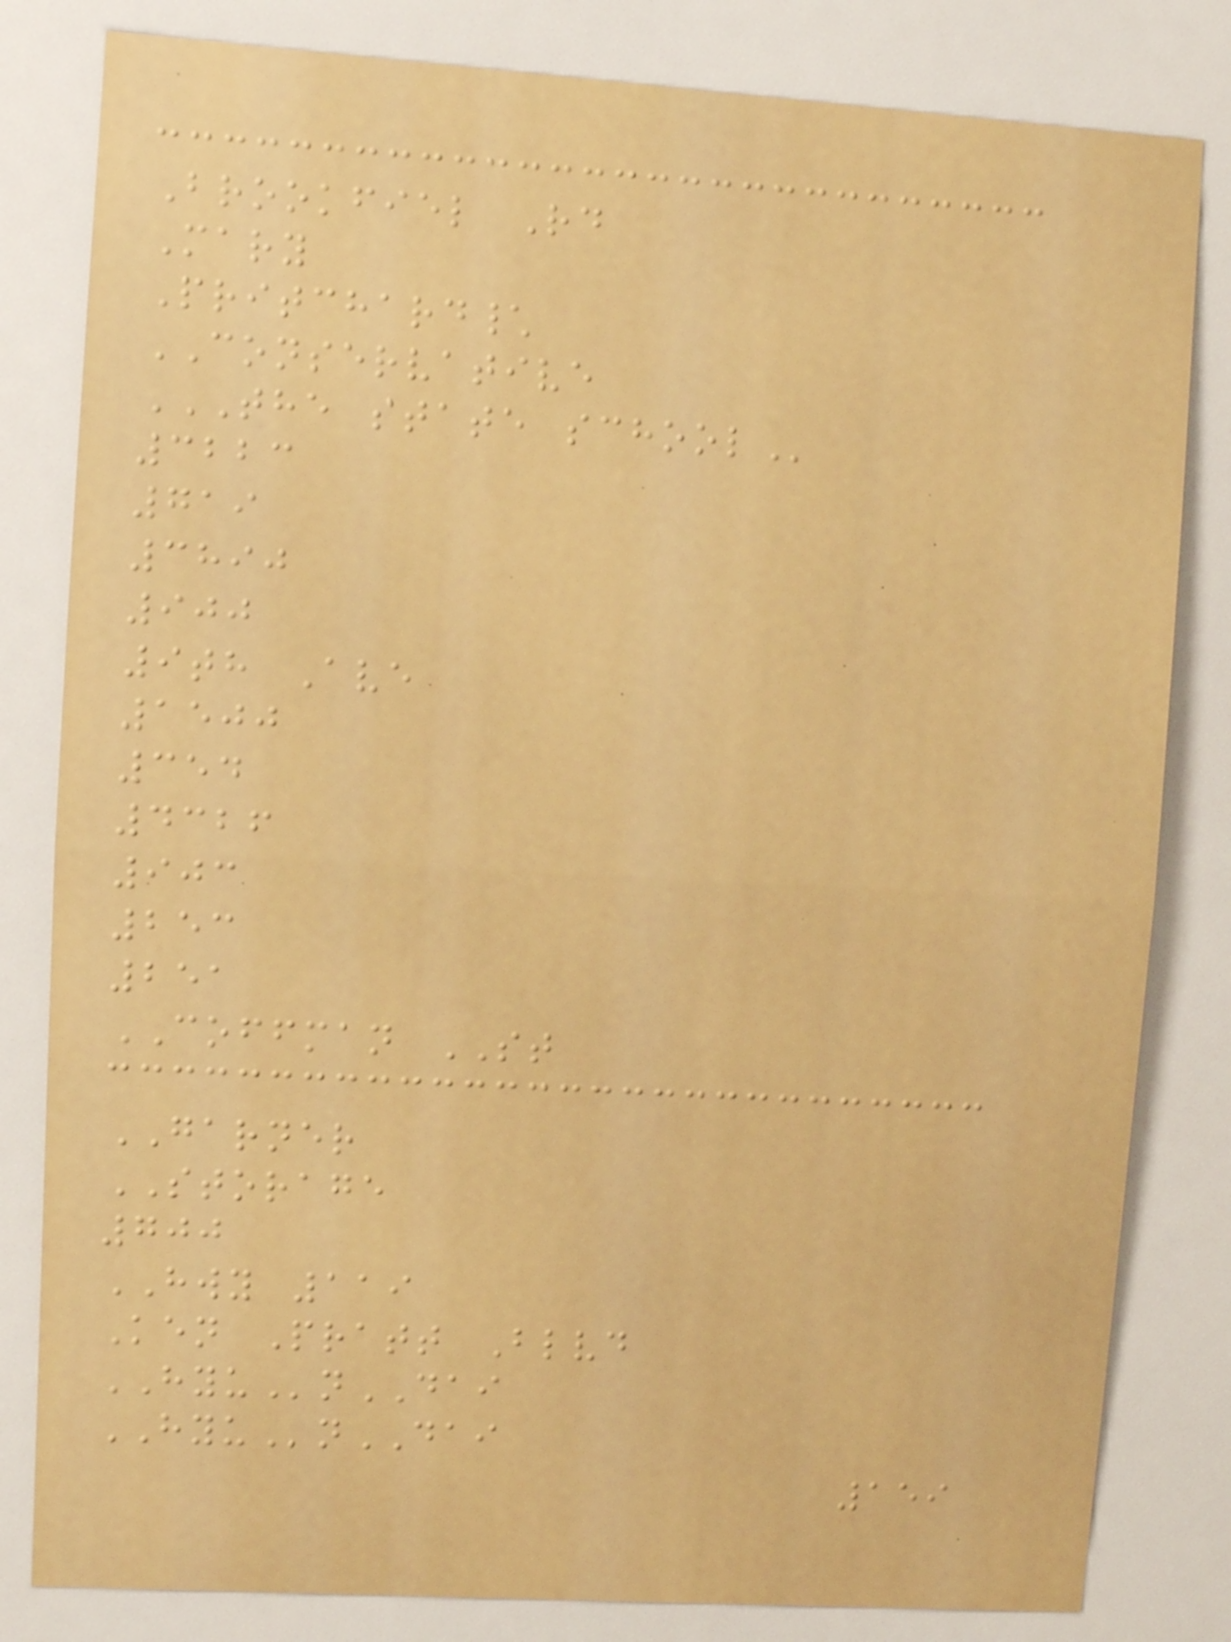Brookfiel Rd
Mary
Pritchard\
CONSERVATIVE
THE STATE SCHOOL
3223
719
3890
900
9th Ave
1500
354
4326
903
253
251
COFFMAN ST
GARNER
STORAGE
700
HWY 119
Ken Pratt Blvd
HYUnDAI
HYUnDAI
159
